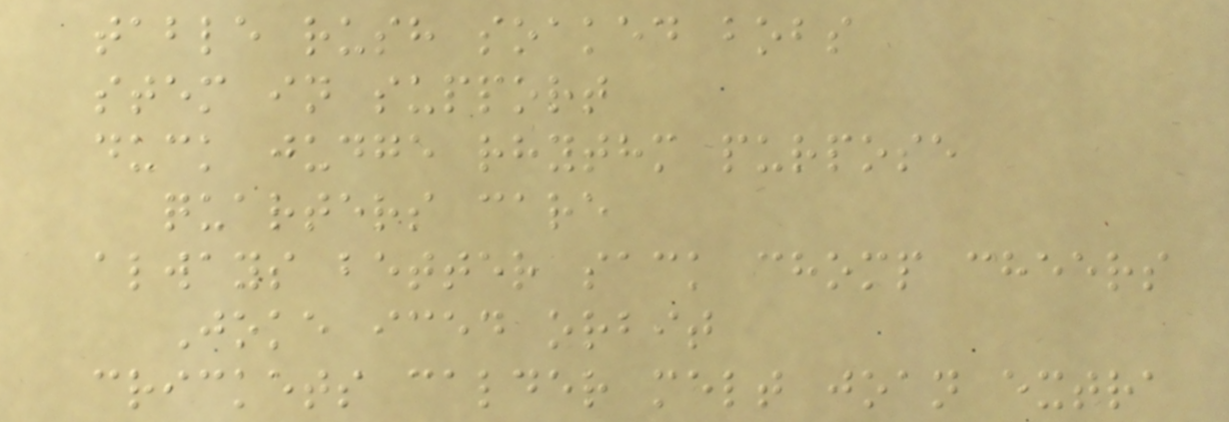table rush soaked bobs
stem in support
duck judge rhythm purpose
quarters care
always better sack chomp cheers
Joke iced orbit
crickets calder melt joan extra
